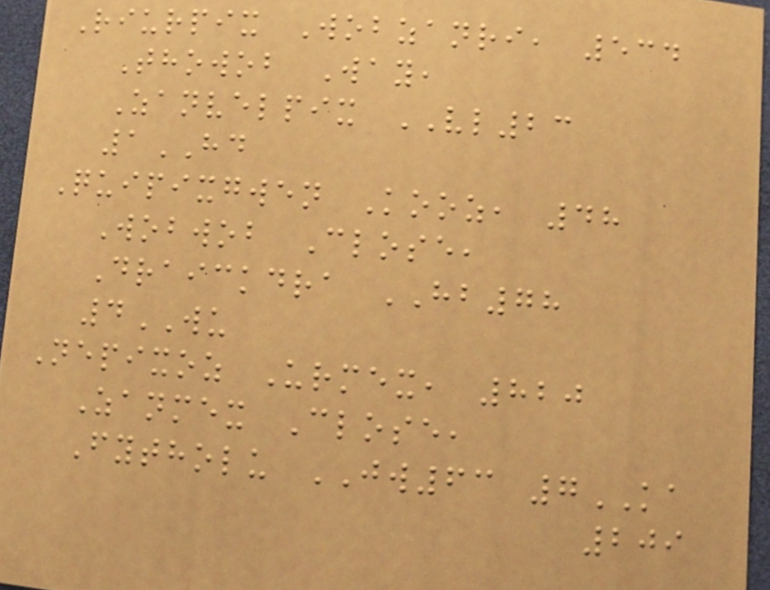Riurpix Wobzanri, 534
Thowob Way,
Zanvelpix VL23
1HD
Quipixgwen Kooz, 48
Wobwob Close,
Draickdra HB78
4WU
Nepixoz Urmex, 820
Zanmex Close,
Fytholu JW63 7KA
209
